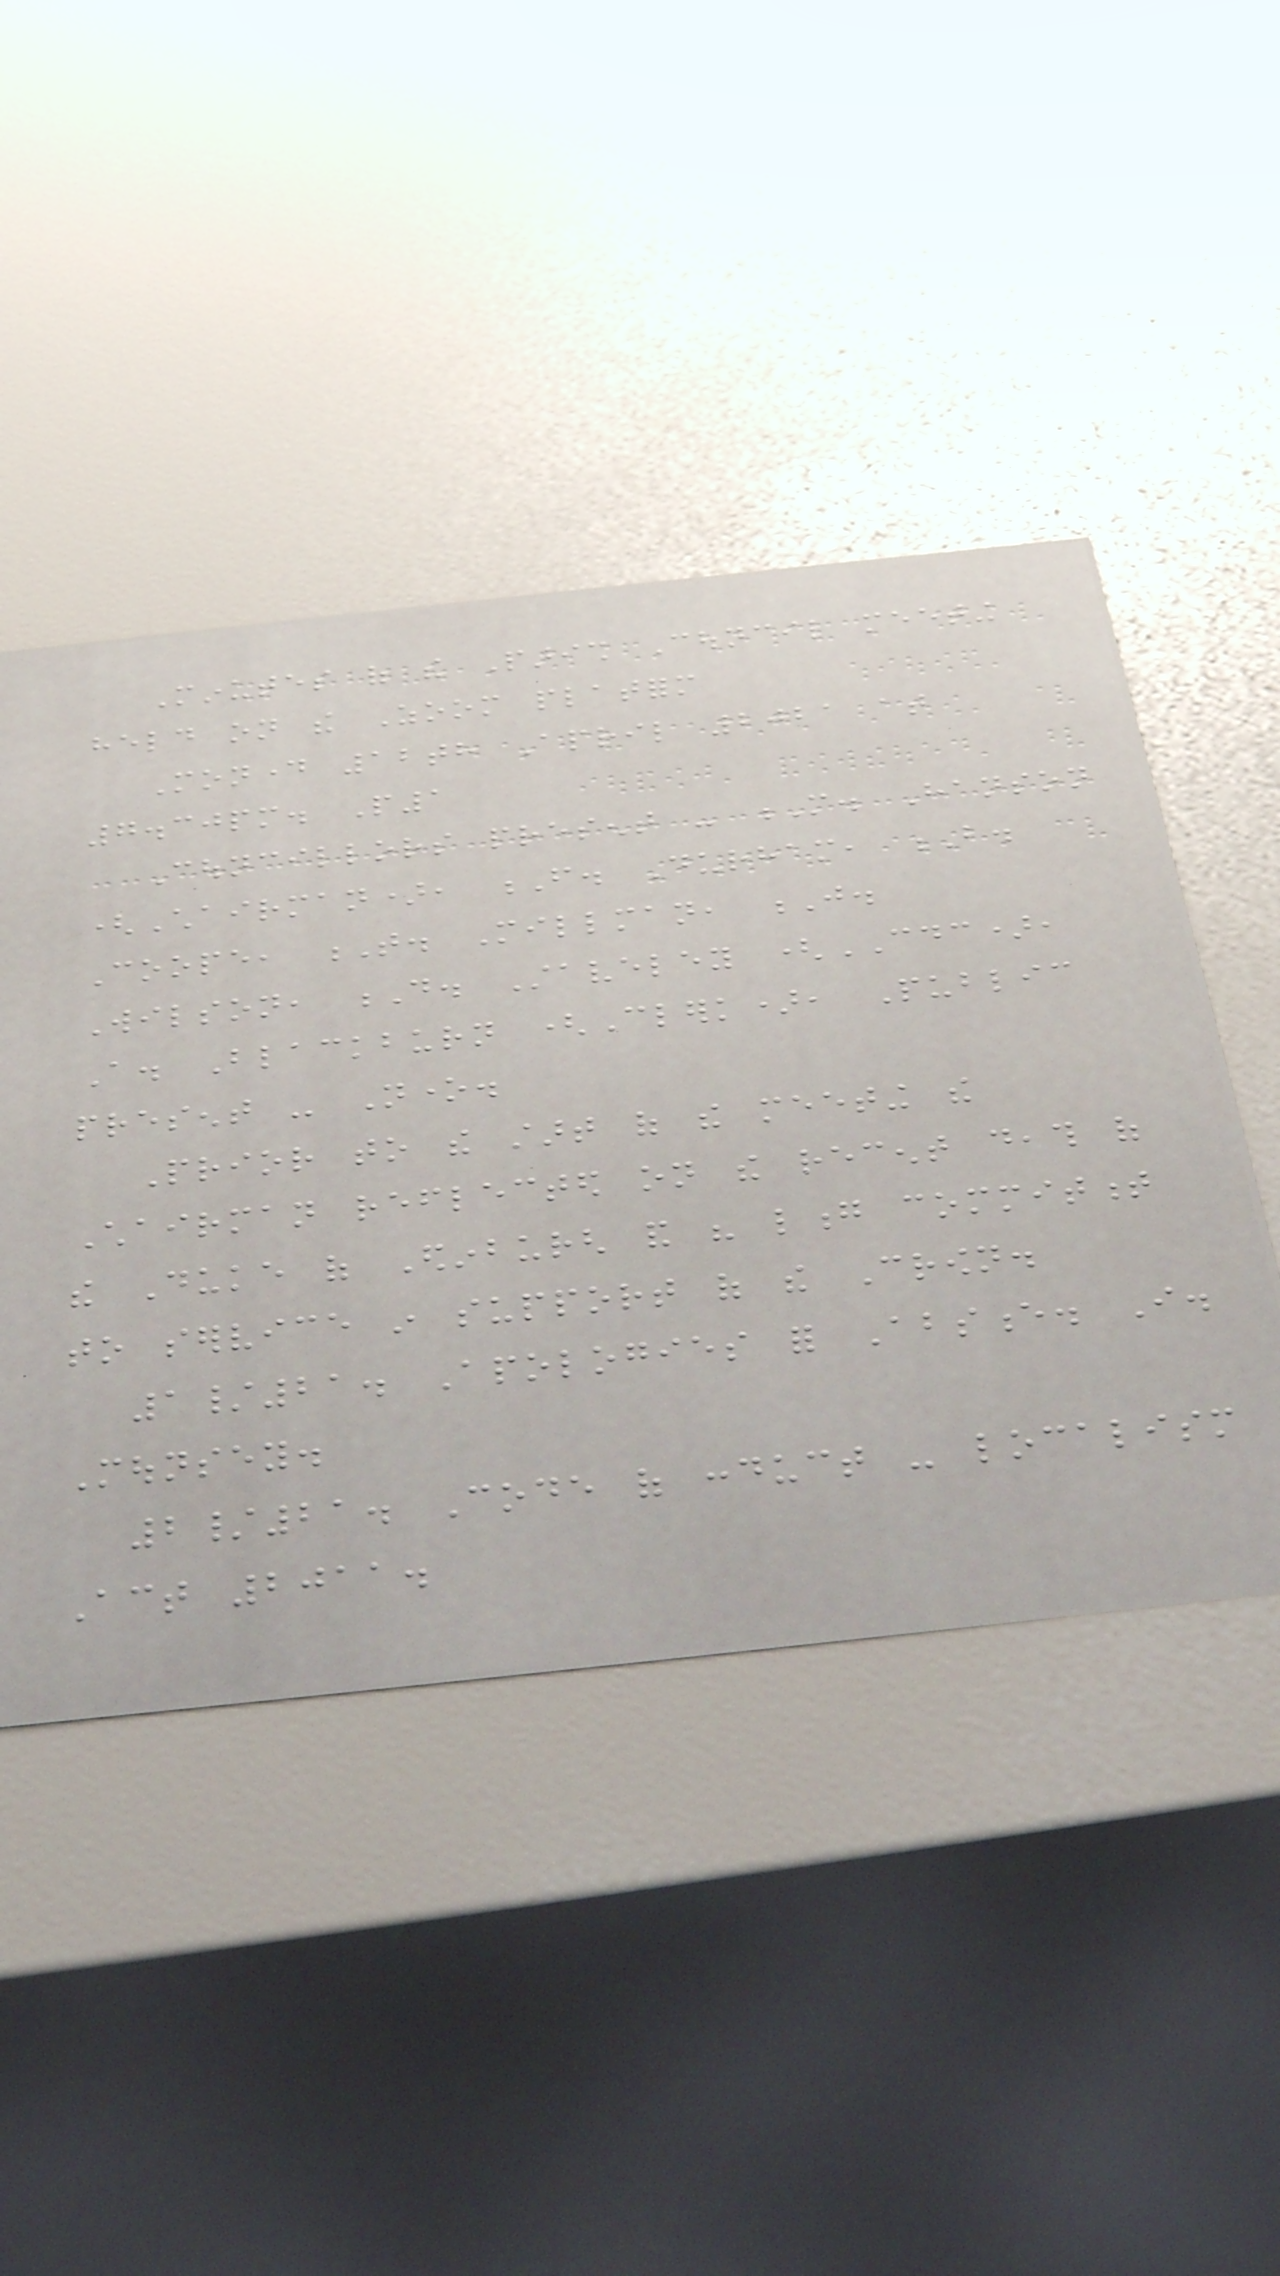Minutes of the Parish Council meeting
held on the Zoom platform
Monday 12th April 2021 at
7.30pm. P1
Councillors present - M. Hanson
(Chairman), F. Durham, B.
Coope, T. Millman, J.
Wilson, D. Staveley (CDC),
A. Blackburn (Clerk), Public
present - None.
Prior to the start of the meeting the
Chairman reflected on the recent death of
the Duke of Edinburgh and his long commitment
to service in support of the Crown.
1/21. Apologies for Absence. I.
Mounsey.
2/21. Code of conduct - localism
Act 2011.
